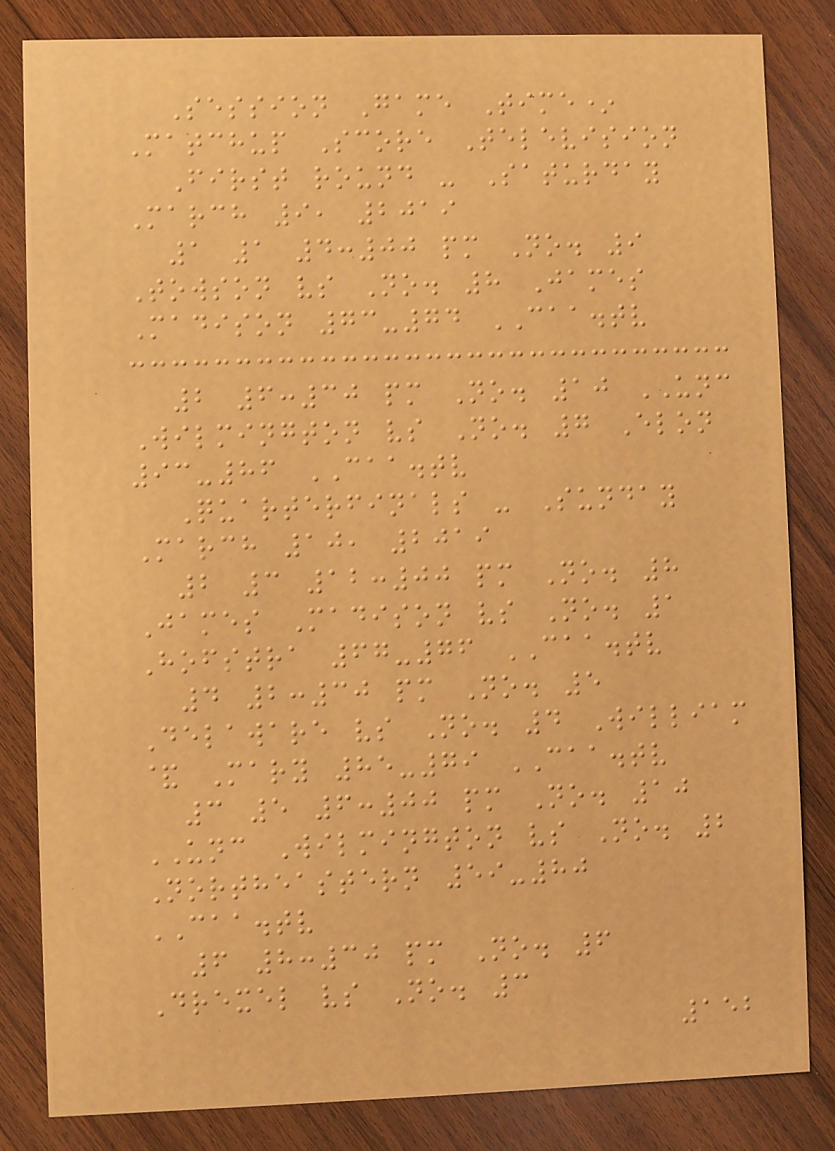Session Game Time*
Matchup Score Television
First round - Saturday
March 9, 2019
1 1 4:00 pm No. 9
Towson vs No. 8 James
Madison 73-74 CAA.tv
2 6:30 pm No. 10 UNC
Wilmington vs No. 7 Elon
93-86 CAA.tv
Quarterfinals - Sunday
March 10, 2019
2 3 12:00 pm No. 8
James Madison vs No. 1
Hofstra 67-76 CAA.tv
4 2:30 pm No. 5
Delaware vs No. 4 William
& Mary 85-79 CAA.tv
3 5 6:00 pm No. 10
UNC Wilmington vs No. 2
Northeastern 59-80
CAA.tv
6 8:30 pm No. 6
Drexel vs No. 3
152
